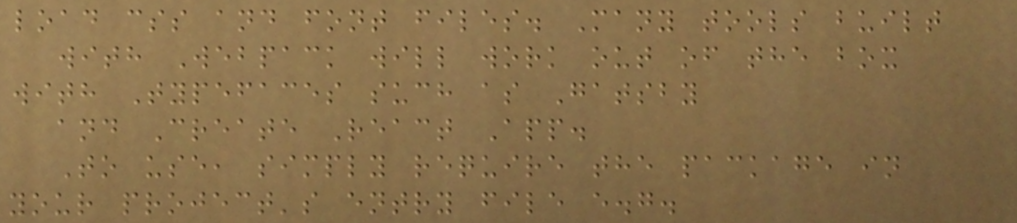load css and font files. Many tools built
with Webpack will work out of the box
with Typefaces such as Gatsby
and Create React App.
To use, simply require the package in
your project's entry file e.g.
